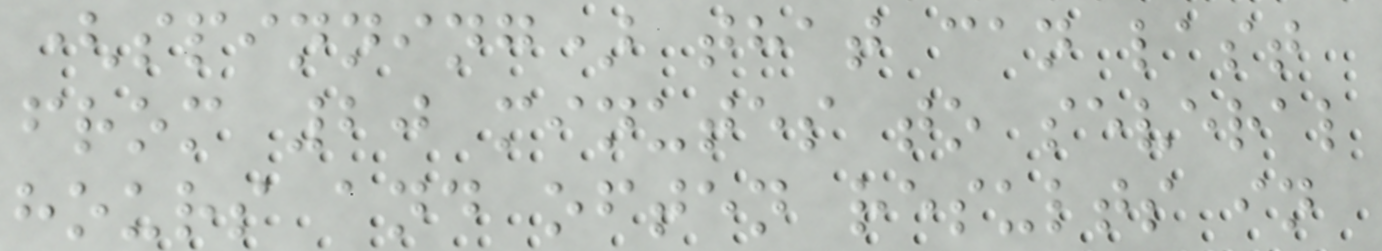(spinning) that can last
from 20 minutes to several
hours and often results in
